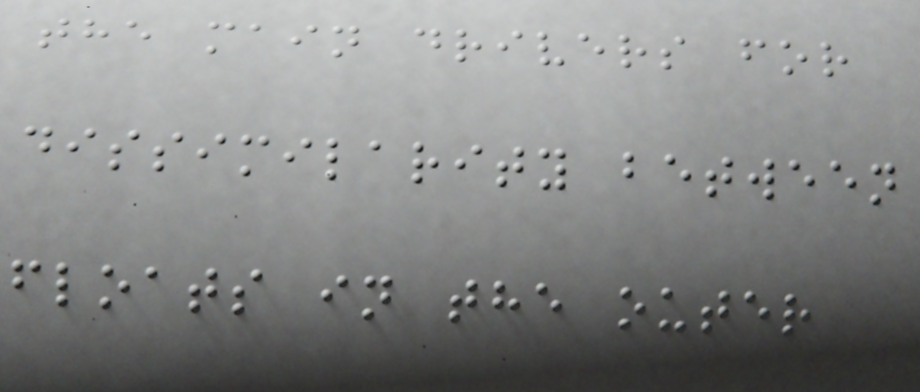the main drivers for
dissimilarity between
floats in the outer
